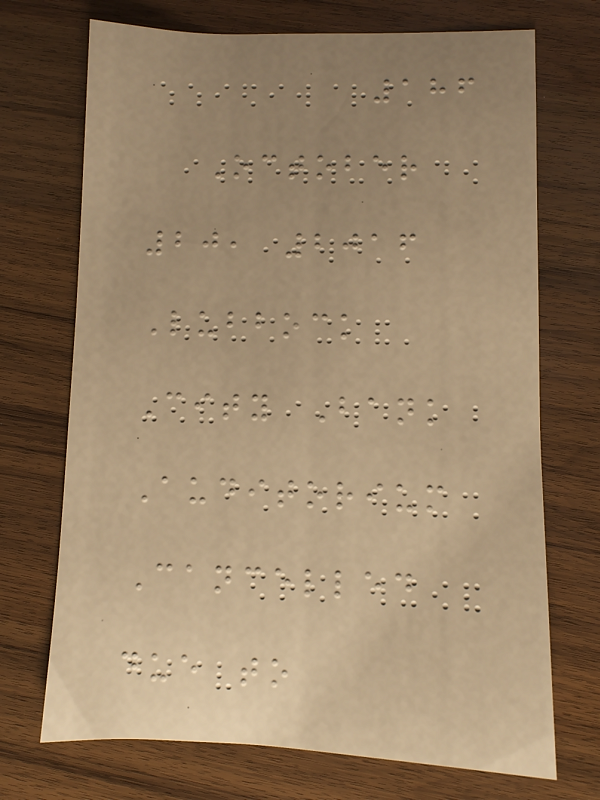186
October
20, 2016
Lubbock
City Bank
Auditorium
Cancelled
due to
